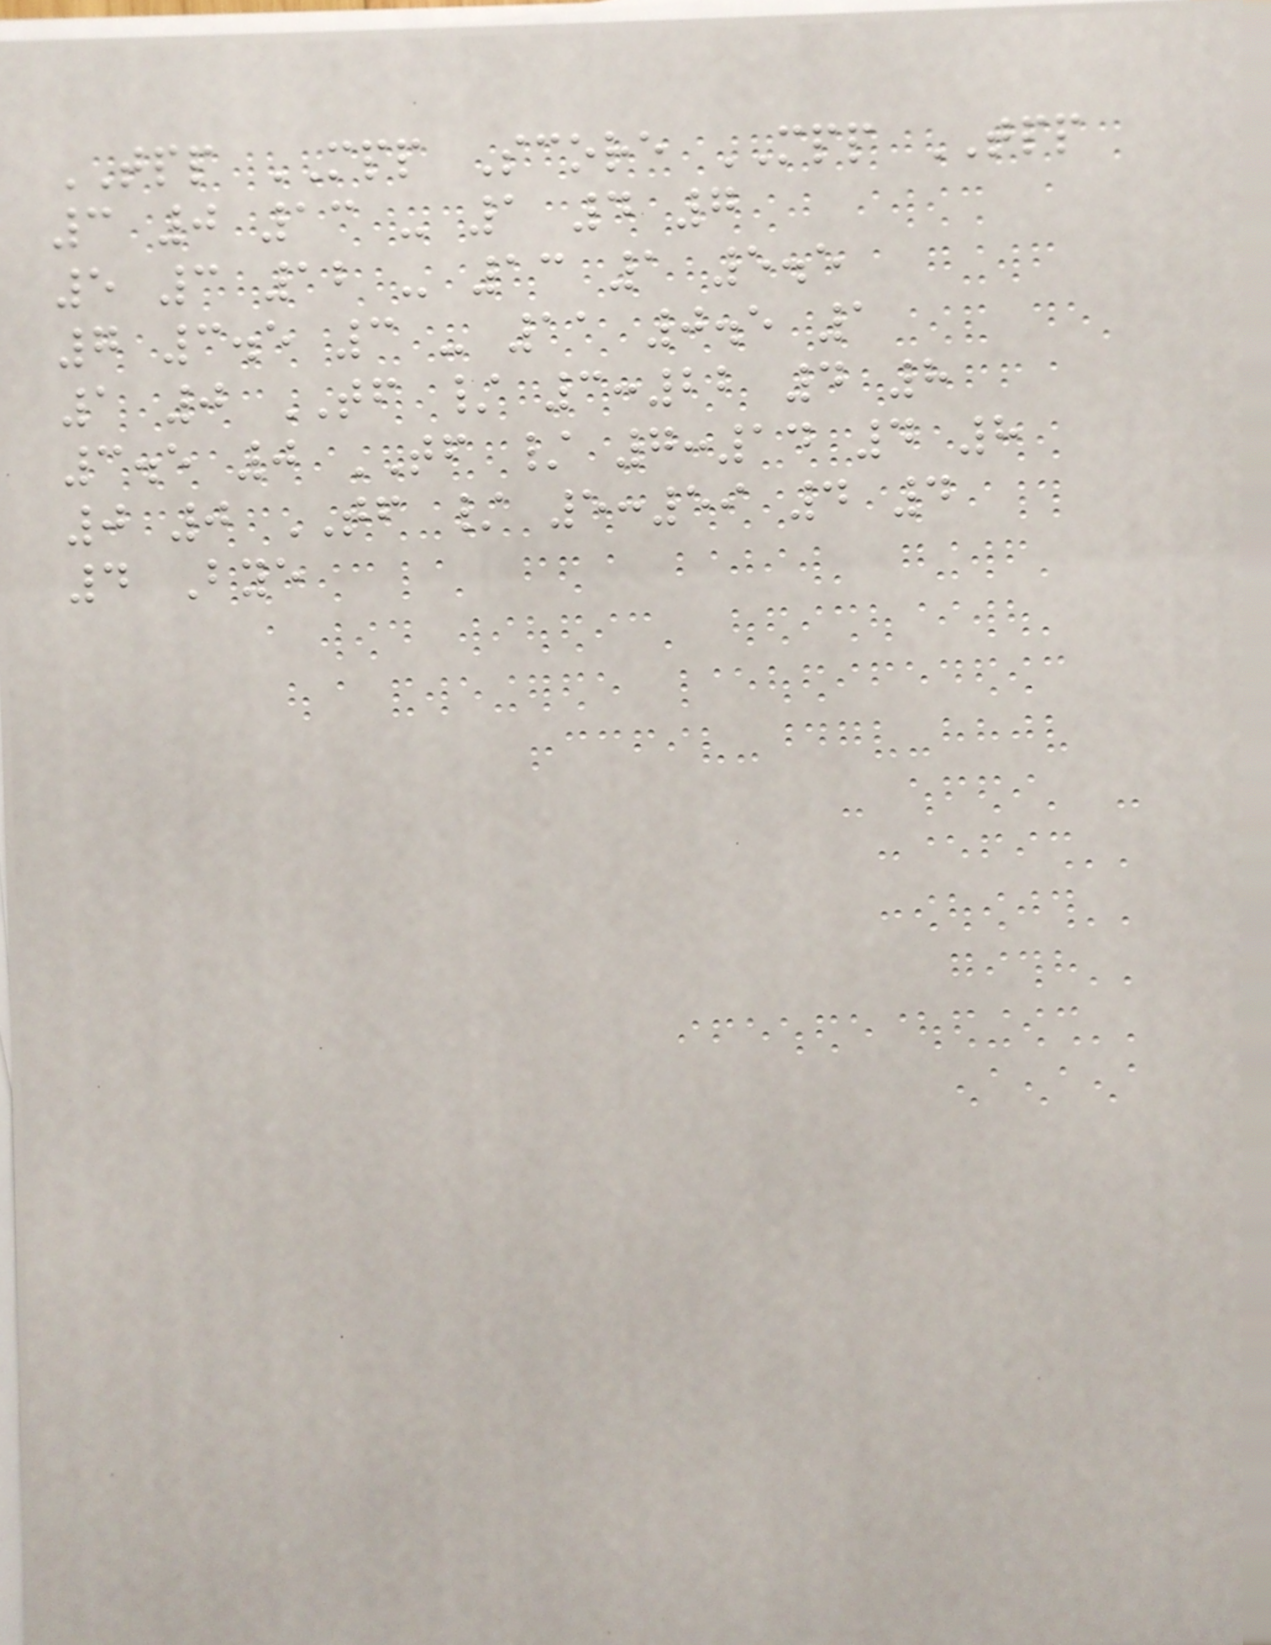TPP MPP Score MPP TPP
3 0 13 - 1 4 7
5 3 12 - 13 1 5.5
7 3.5 3 - 11 0.5 1
1 0 TF / 3:22 4 8
3.5 0 TF / 7:14 4 8
0 0 TF / 5:59 4 4
4 Bye
